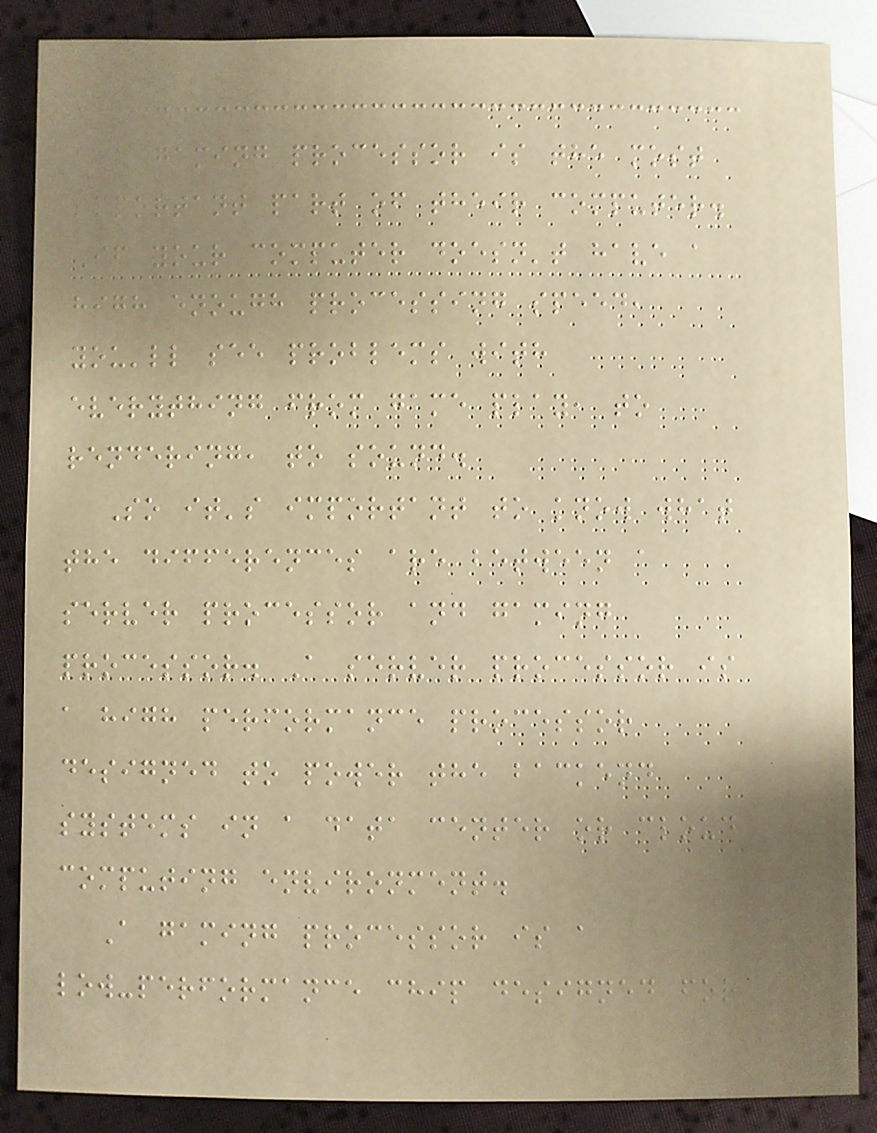a gaming processor is the most
important part of their computer.
If your computer doesn't have a
high enough processing speed,
you'll see problems with
everything from game play, to
rendering, to sound.
So it's important to know what
the differences are between a
server processor and gaming
processor. A server processor is
a high performance processor
designed to power the backend
systems in a data center or cloud
computing environment.
A gaming processor is a
low-performance chip designed for
